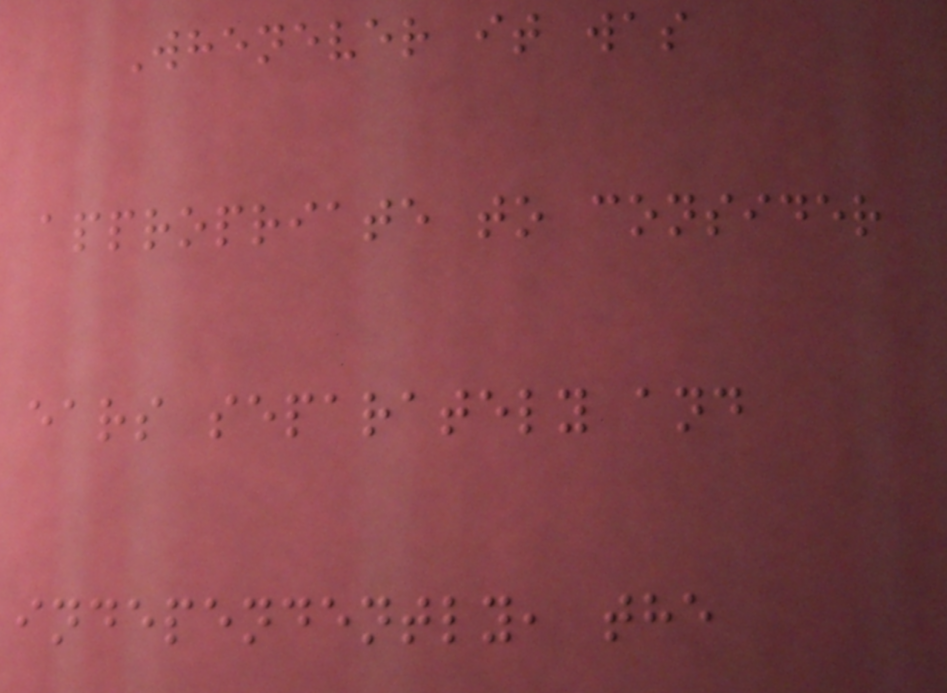Whenever it was
appropriate to consider
ears separately and
independently, the
